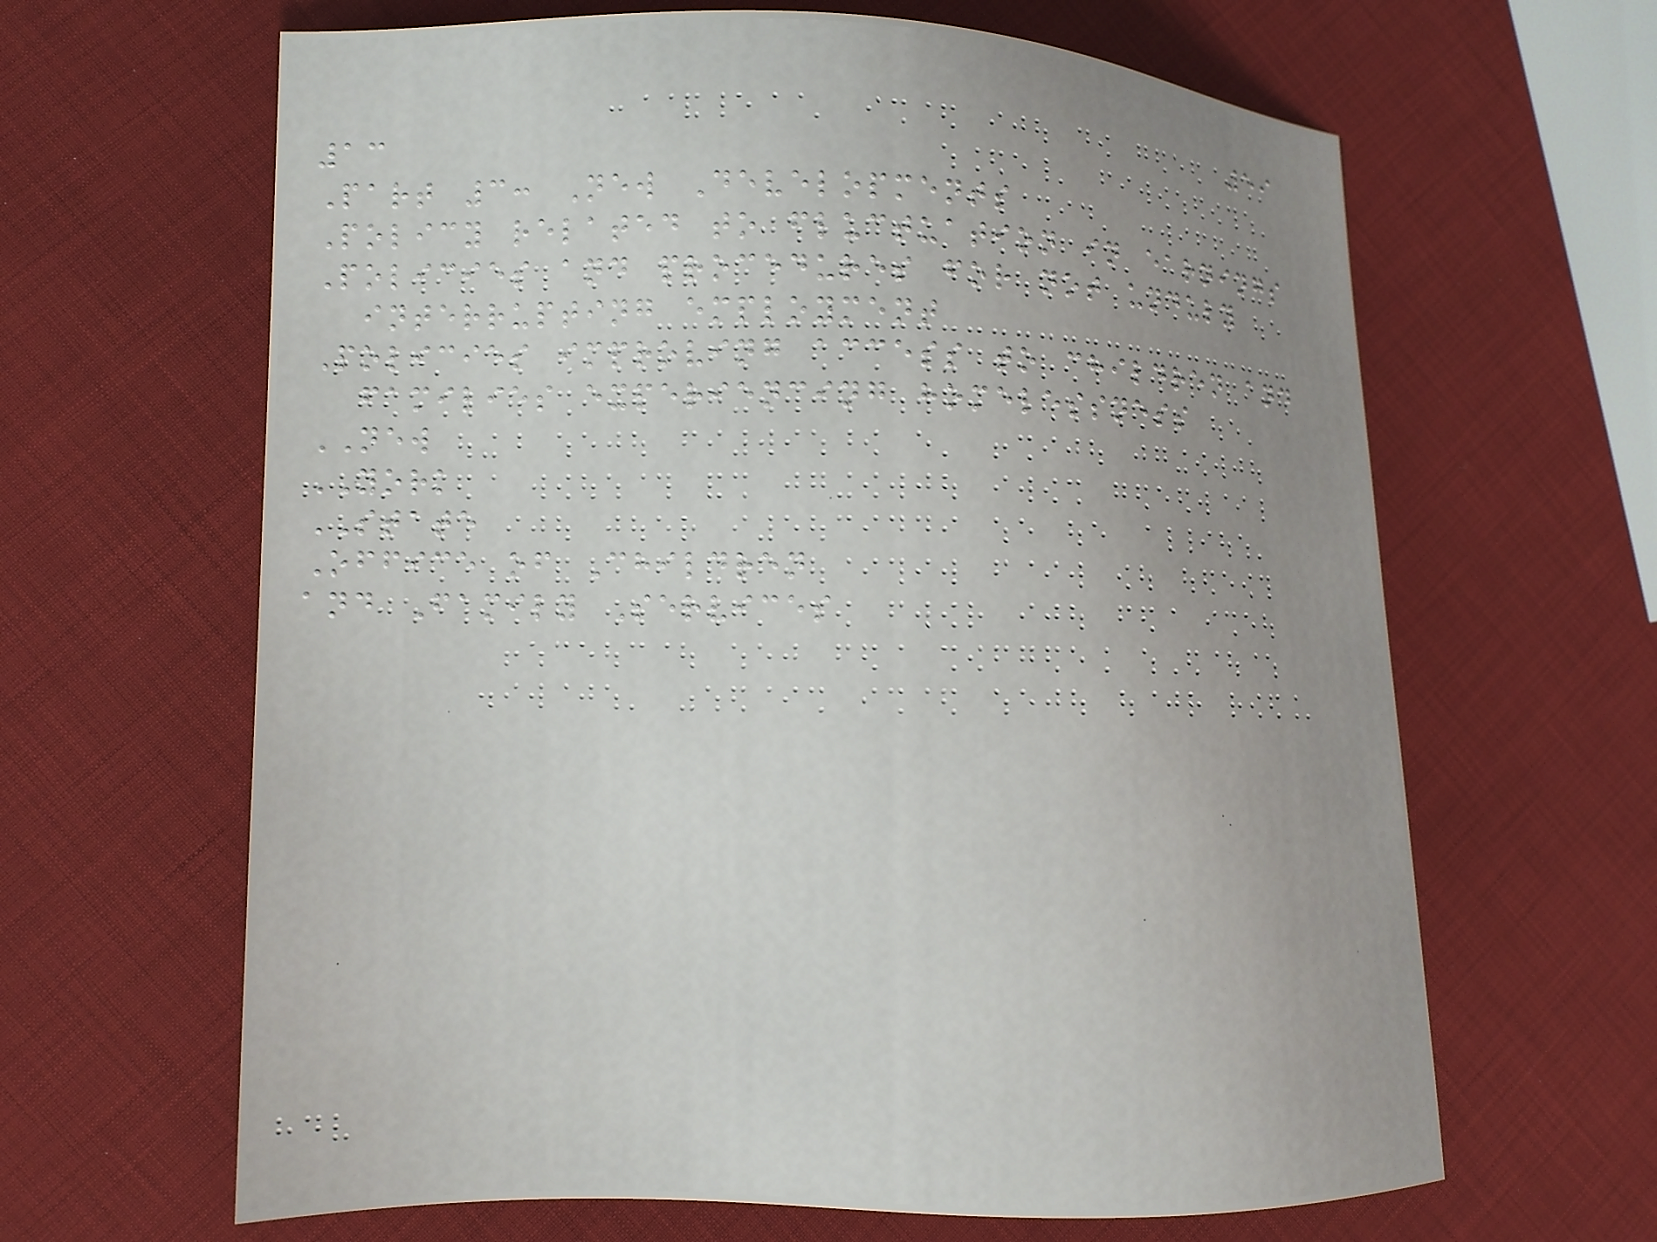59
13
Part 3: New Developments
Policy related to fluctuation in earnings
Policies and procedures for not unduly
interrupting employment
Policies improving access to children and
families experiencing homelessness
NEW
YORK
STATE
Office of Children
and Family Services
